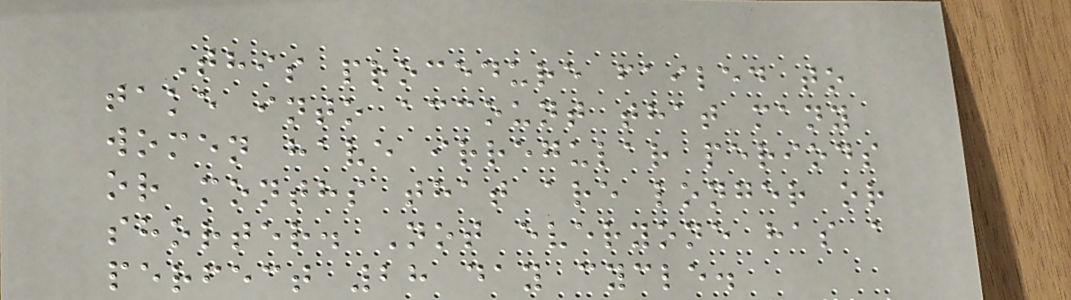This procedure failed to
take into account that many
women have irregular periods
or months that are longer or
shorter. Not everyone has a
perfect 28 day cycle.
